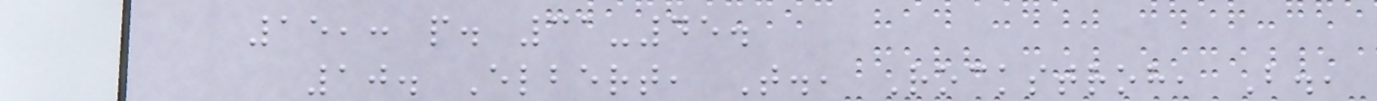15,: p. 31-45.
10. Elbert, T., Rockstroh, B.,
